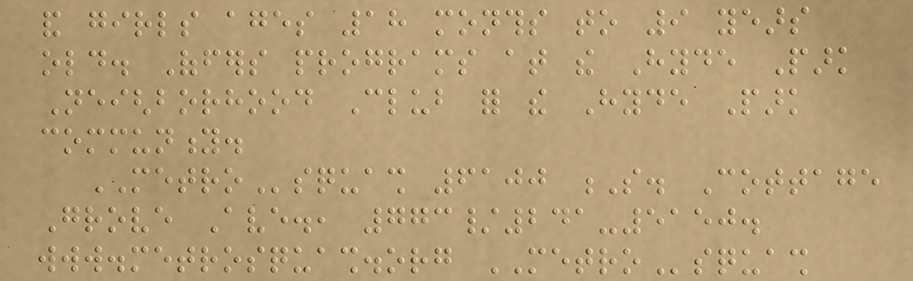and girls ages 18 months to 9 years
old. Offers programs at the Hyde Park
Neighborhood Club for the Hyde Park
community.
METROsquash 6100 S. Cottage
Grove Ave., 773/241-5150.
www.metrosquash.org METROsquash
